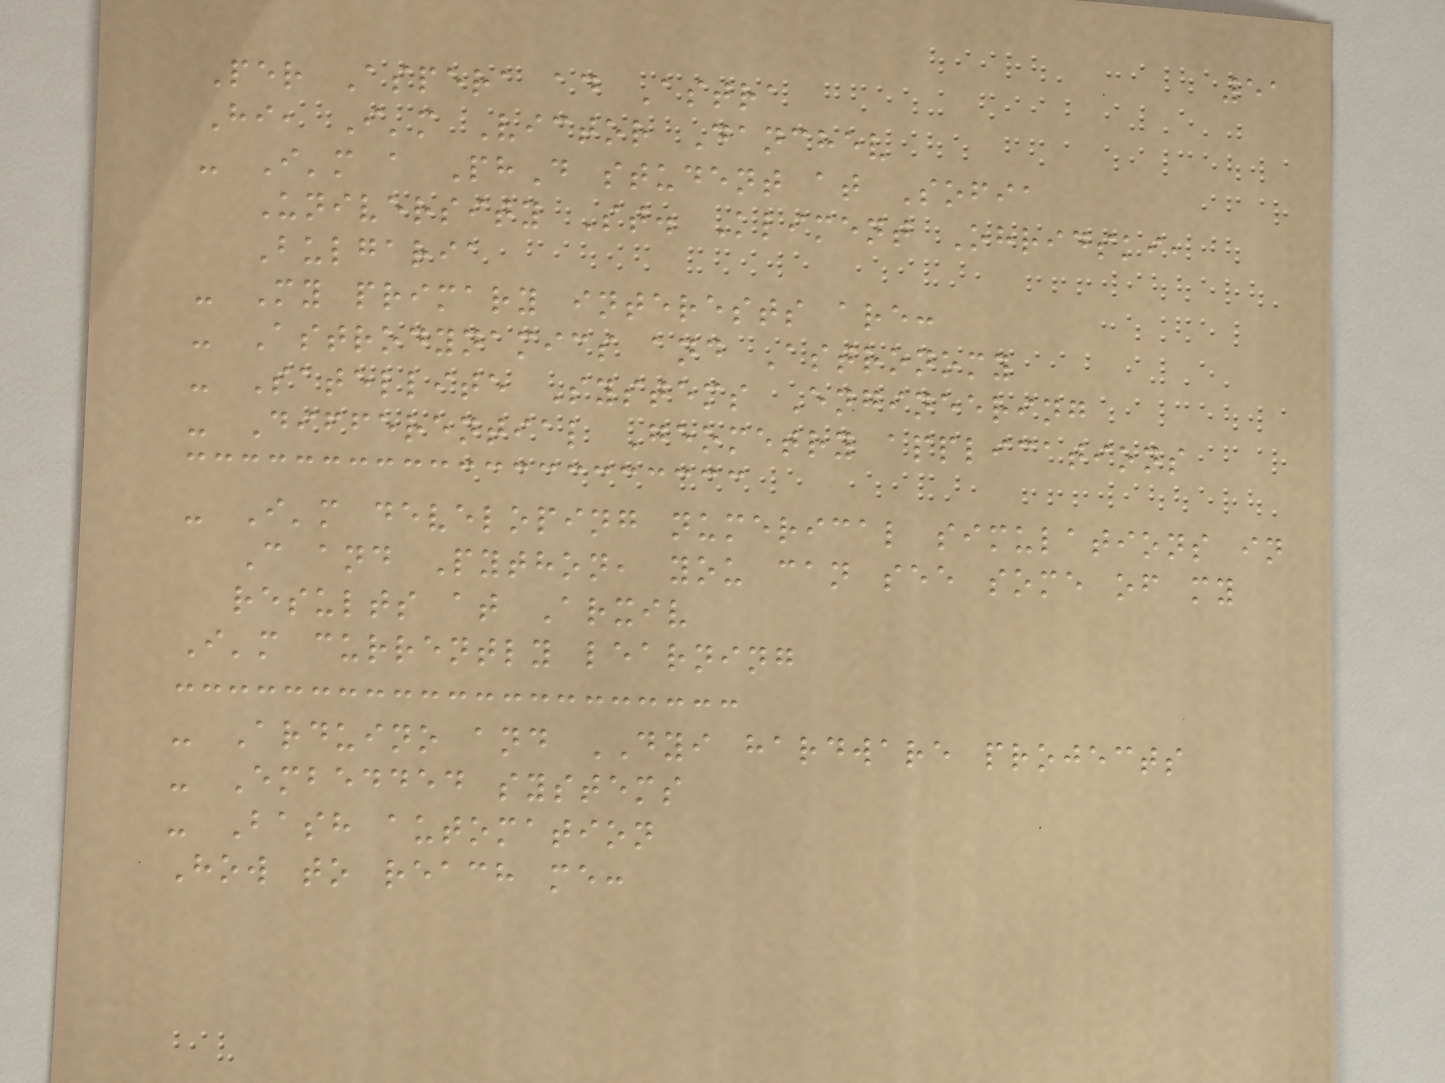51
Per Aspera ad Astra
Hi, I'm Victor Danchev
- I'm a PhD student at Sofia
University St. Kliment Ohridski,
Bulgaria
- My primary interests are:
- Astrodynamics and Astronomy
- Satellite Systems Engineering
- Differential Geometry applications
- I'm developing numerical simulations in
C and Python, you can see some of my
results at Arxiv
I'm currently learning
- Arduino and DYI hardware projects
- Embedded systems
- Bash automation
How to reach me:
